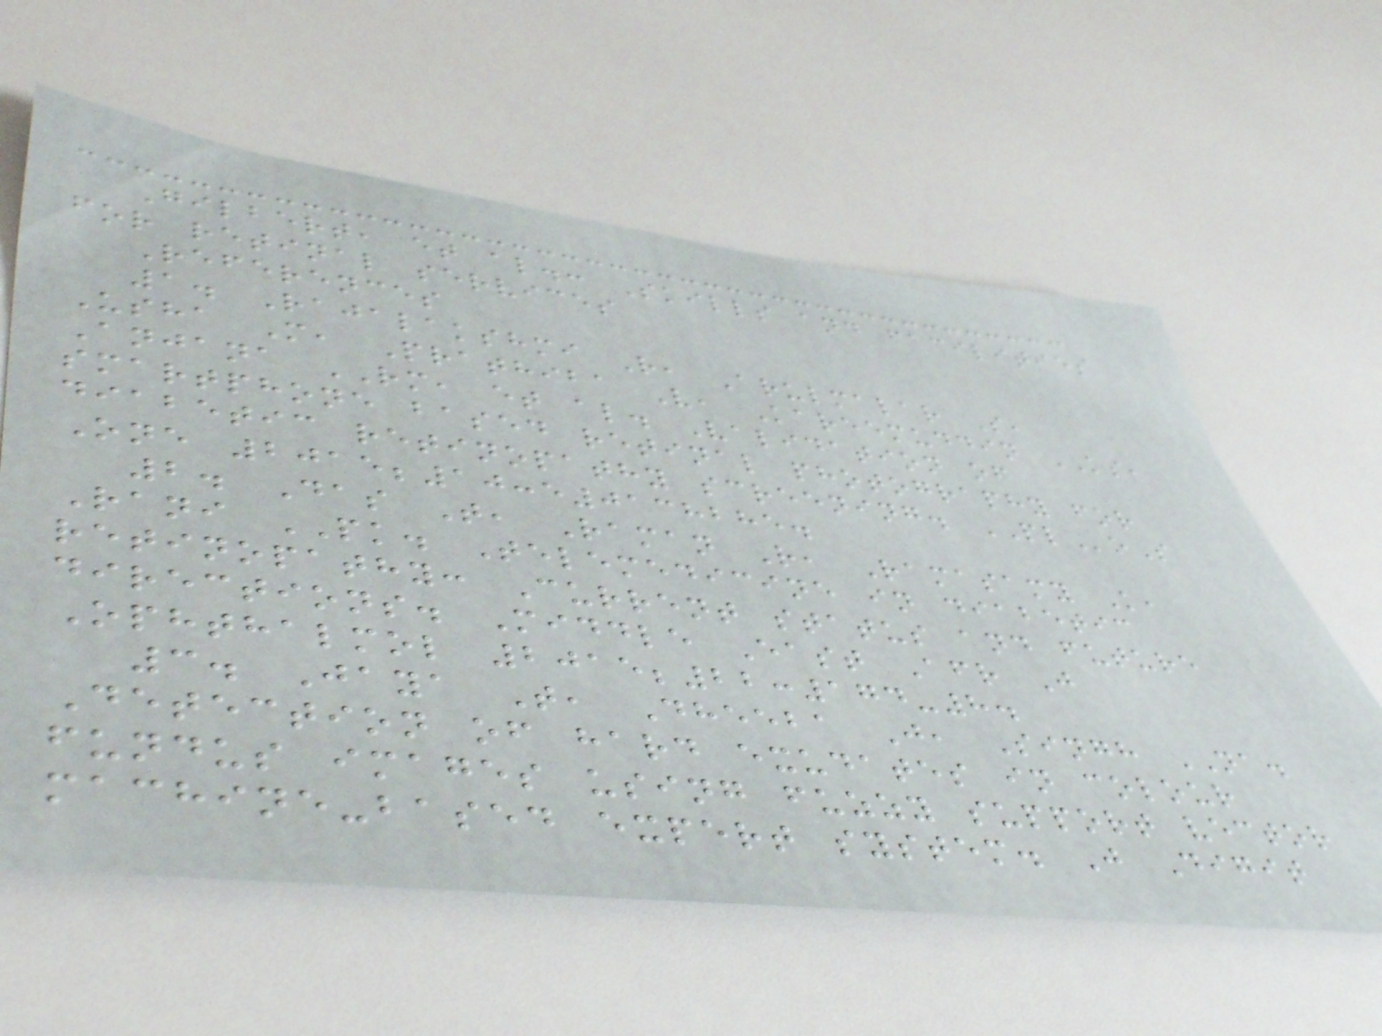Gilbert, et al.: Skills and facilities
for retinal services
References
1. Rajalakshmi R, Arulmalar S,
Usha M, Prathiba V, Kareemuddin KS,
Anjana RM, et al. Validation of
smartphone based retinal photography for
diabetic retinopathy screening. PLoS
One 2015;10:e0138285.
2. Das T, Raman R, Ramasamy K,
Rani PK. Telemedicine in diabetic
retinopathy: Current status and future
directions. Middle East Afr J
Ophthalmol 2015;22:174-8.
3. Jaya T, Dheeba J, Singh NA.
Detection of hard exudates in colour
fundus images using fuzzy support vector
machine-based expert system. J Digit
